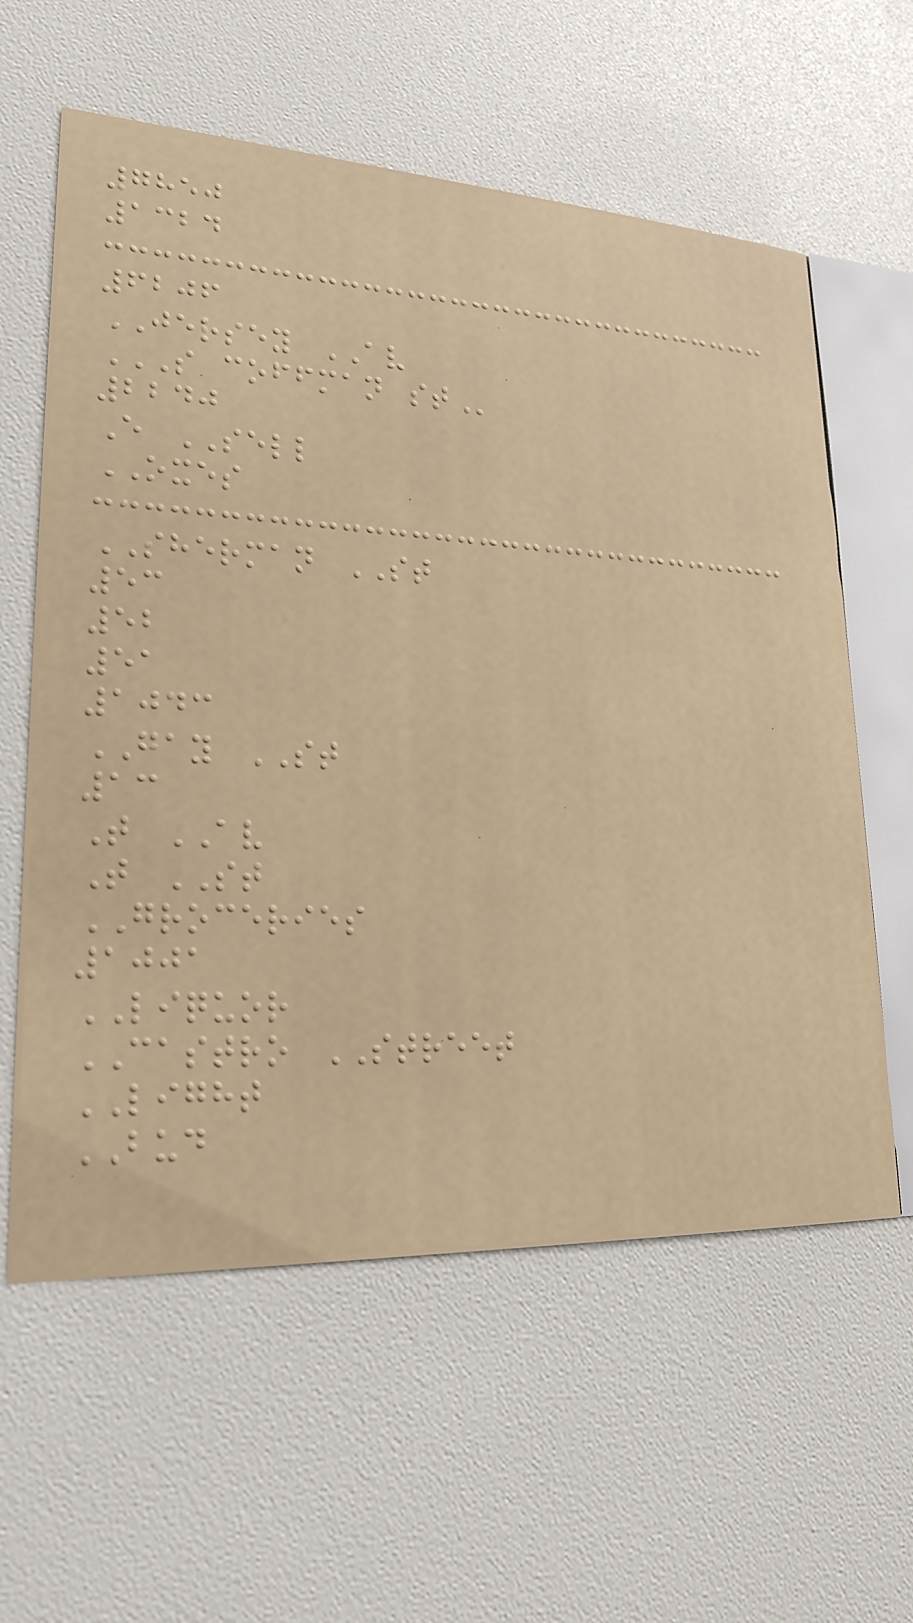7850
1324
6206
JERSEY AV
S COFFMAN ST
2240
E SELL
OXES
SHERMAN ST
53
52
51
1043
GAY ST
13
T AV
T ST
GROCERIES
1001
LIQUOR
CASTRO STREET
LIGHT
BUD
